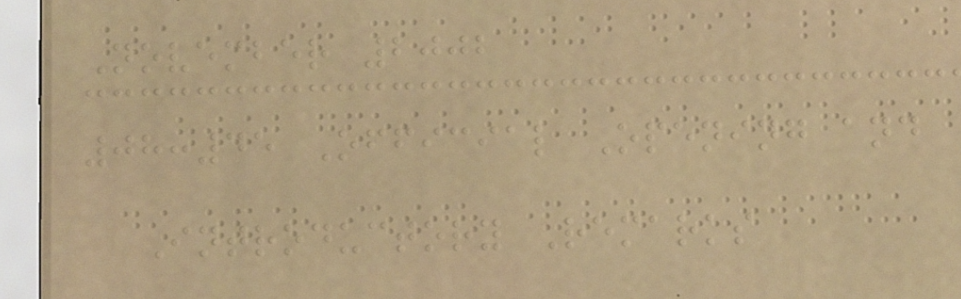November 2002
08:45 Official Opening and
Introductory Remarks
